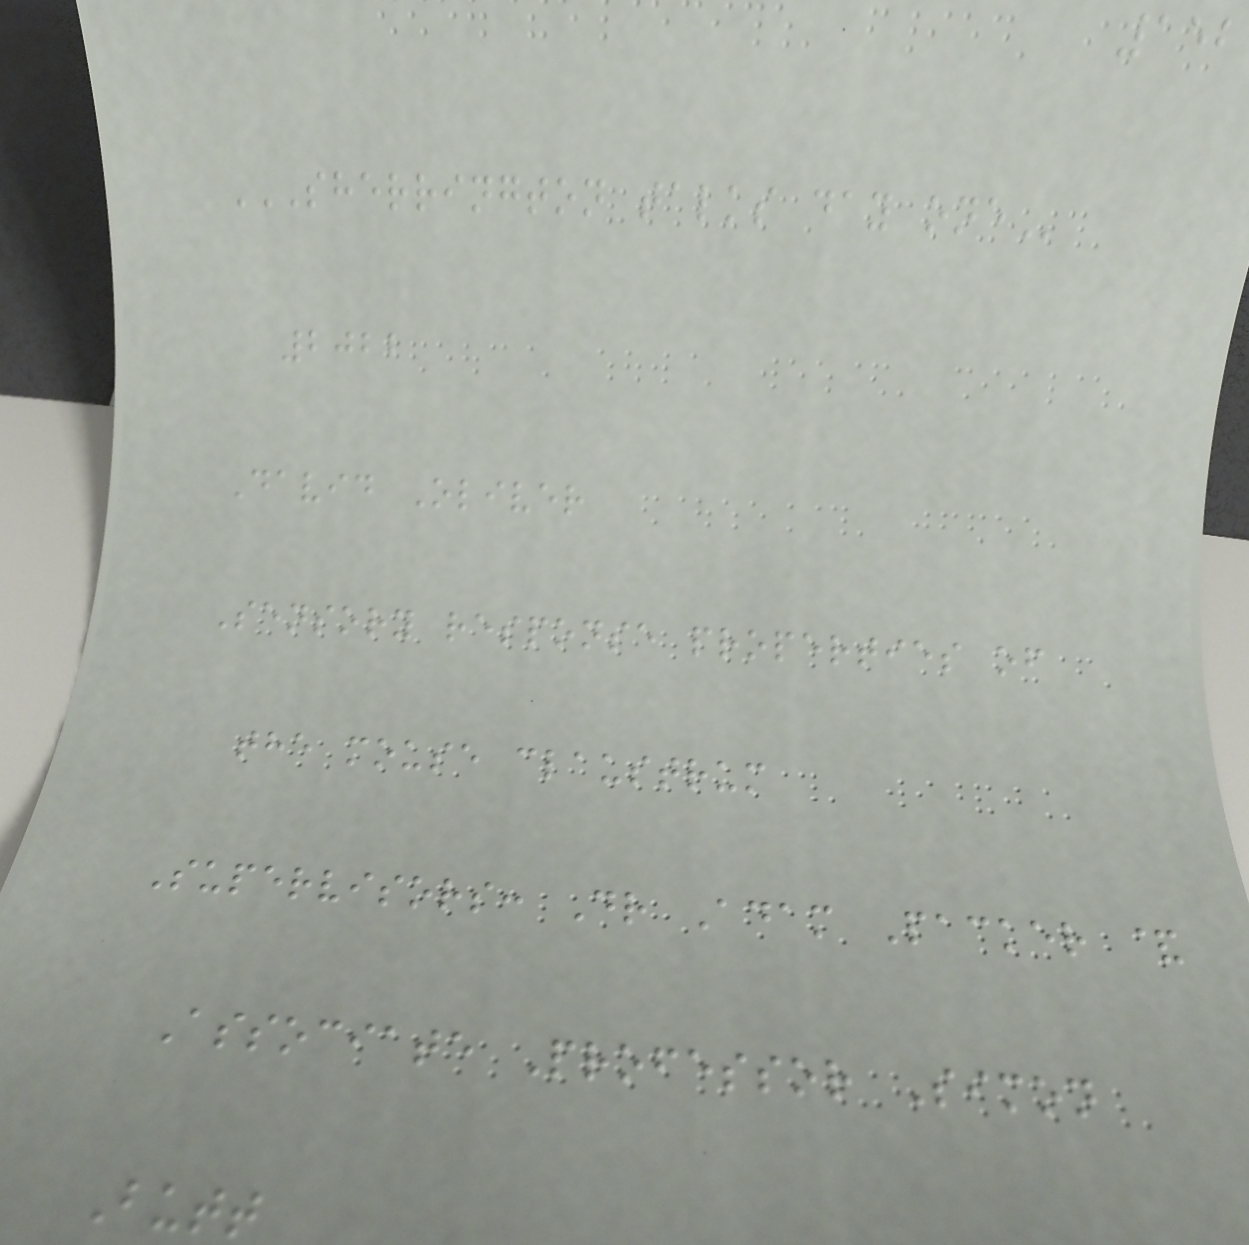152
SHERRINGTON TALKS DAY ONE
2022
David Oliver
Sensory response properties of
the mouse claustrum
Supervisors: Dr Adam Packer &
Associate Professor Simon
Butt
